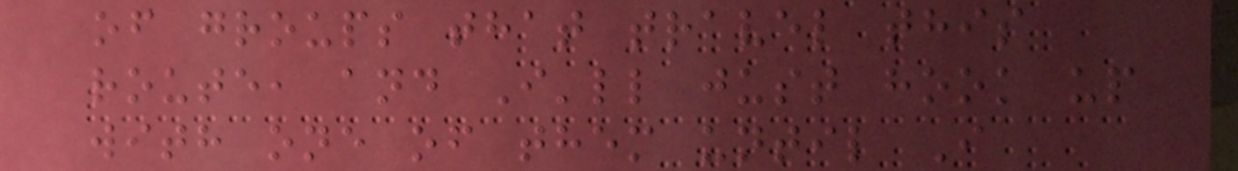of groups that travel this
route, and I'll just hook up
with one of them until I
